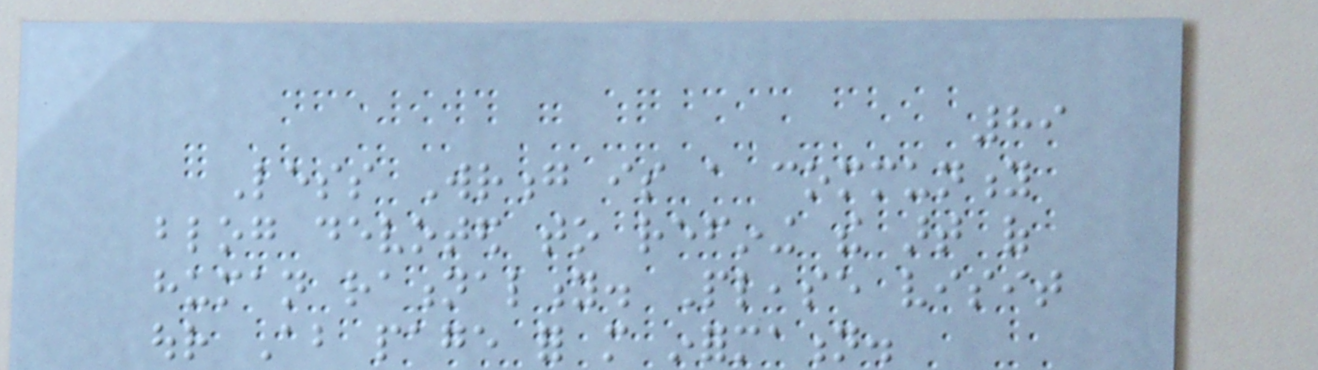89
Less Wrong is a community
blog devoted to refining the art of
human rationality. Please visit
our About page for more information.
